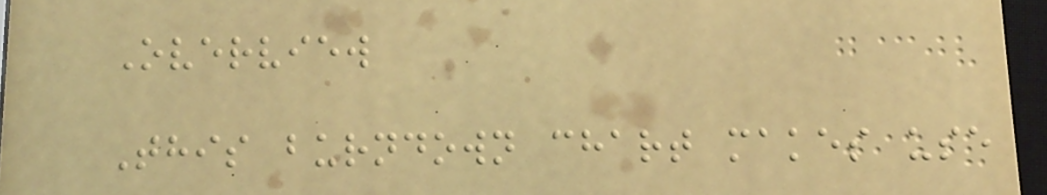Overview
This burndown chart makes use
